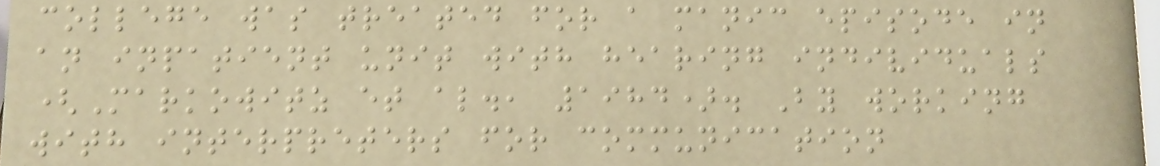college was treated for a manic episode in
an inpatient unit with hearing individuals
(Markowitz et al., 1984). By working
with interpreters for communication
